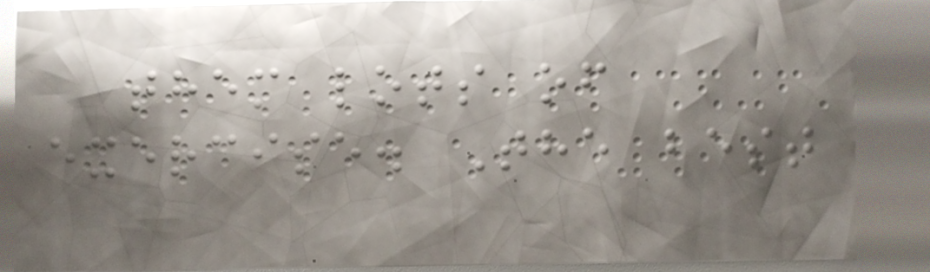them lots of
exercise. The best
